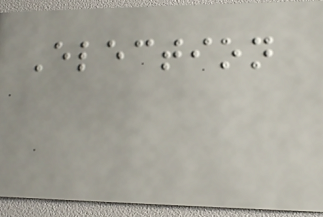Election
